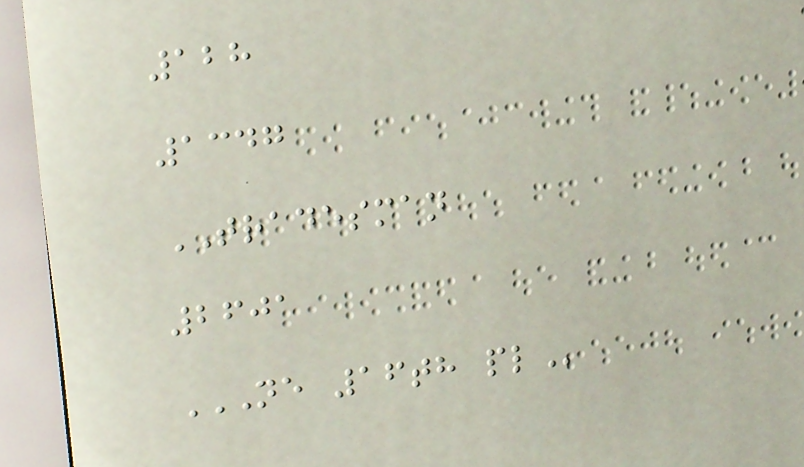128
1347
TRADESMAN
2601
NE 16TH PL
